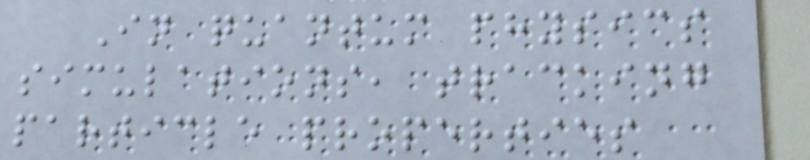In quantum physics
simulations, tracking
particle properties
